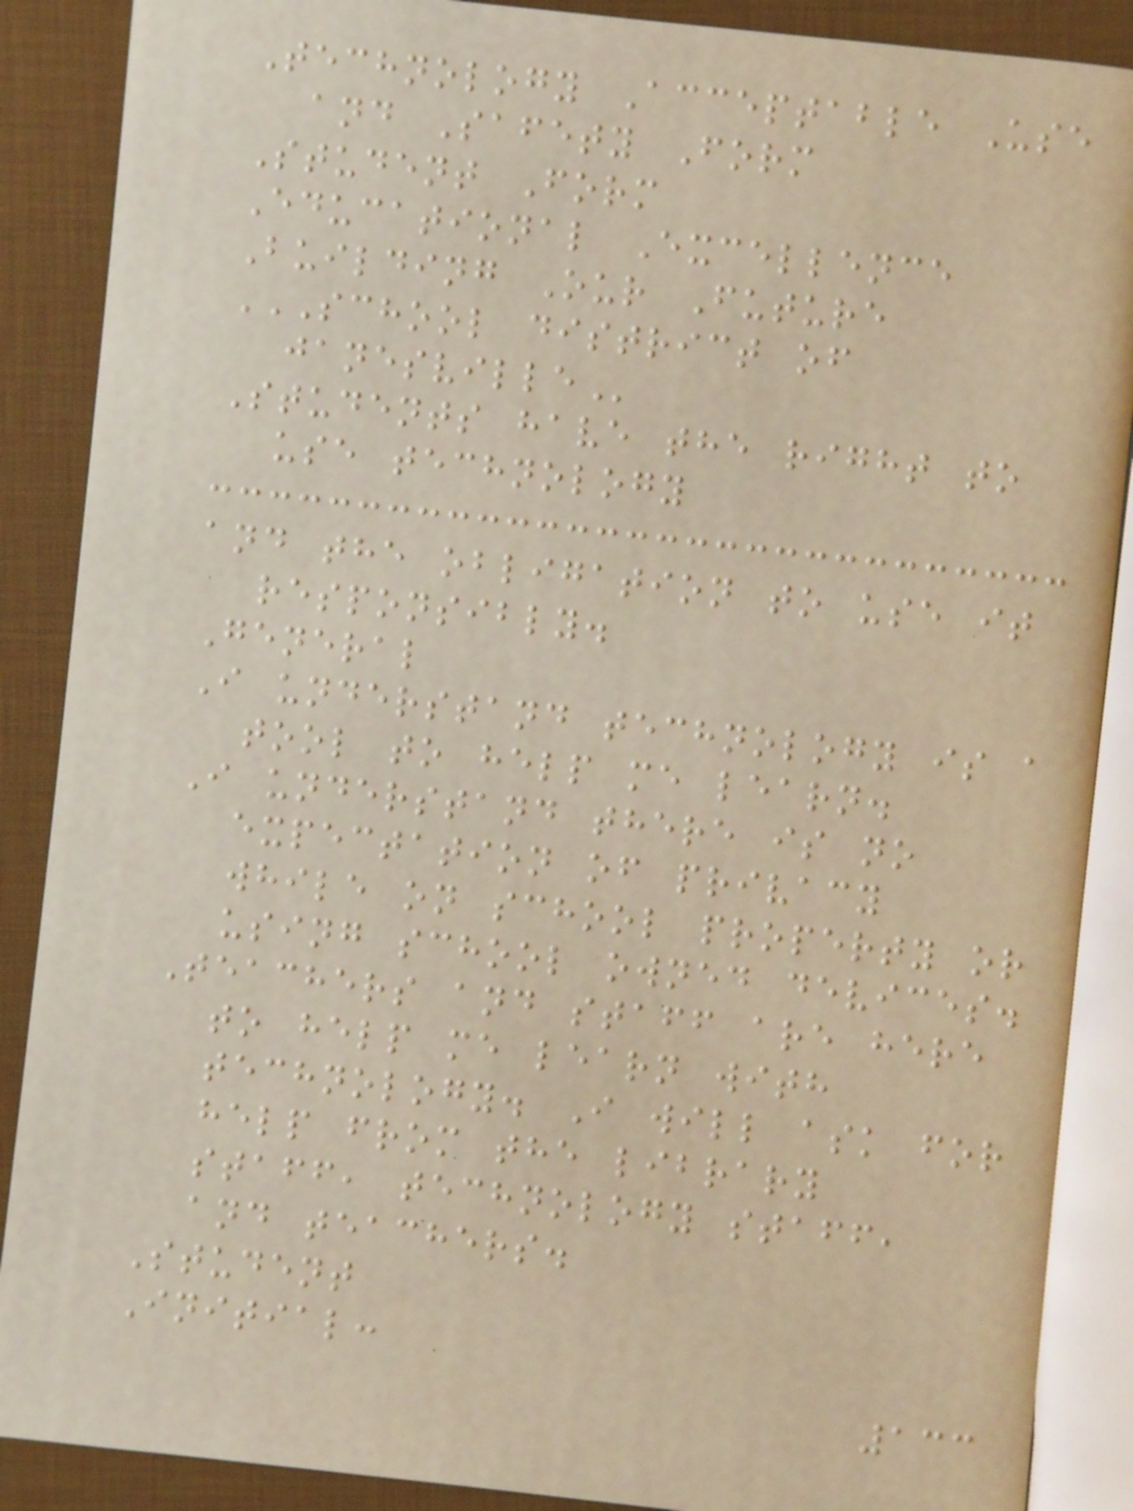Technology Acceptable Use
and Safety Form
Student Form
Educational Excellence
Building Our Future
SCHOOL DISTRICT OF
JANESVILLE
Students have the right to
use technology
and the obligation to use it
responsibly.
General
I understand technology is a
tool to help me learn.
I understand there is no
expectation of privacy
while on school property or
using school owned devices.
Teachers and staff are here
to help me learn with
technology. I will ask for
help from the library
staff, technology staff,
and teachers.
Student
Initial:
133
